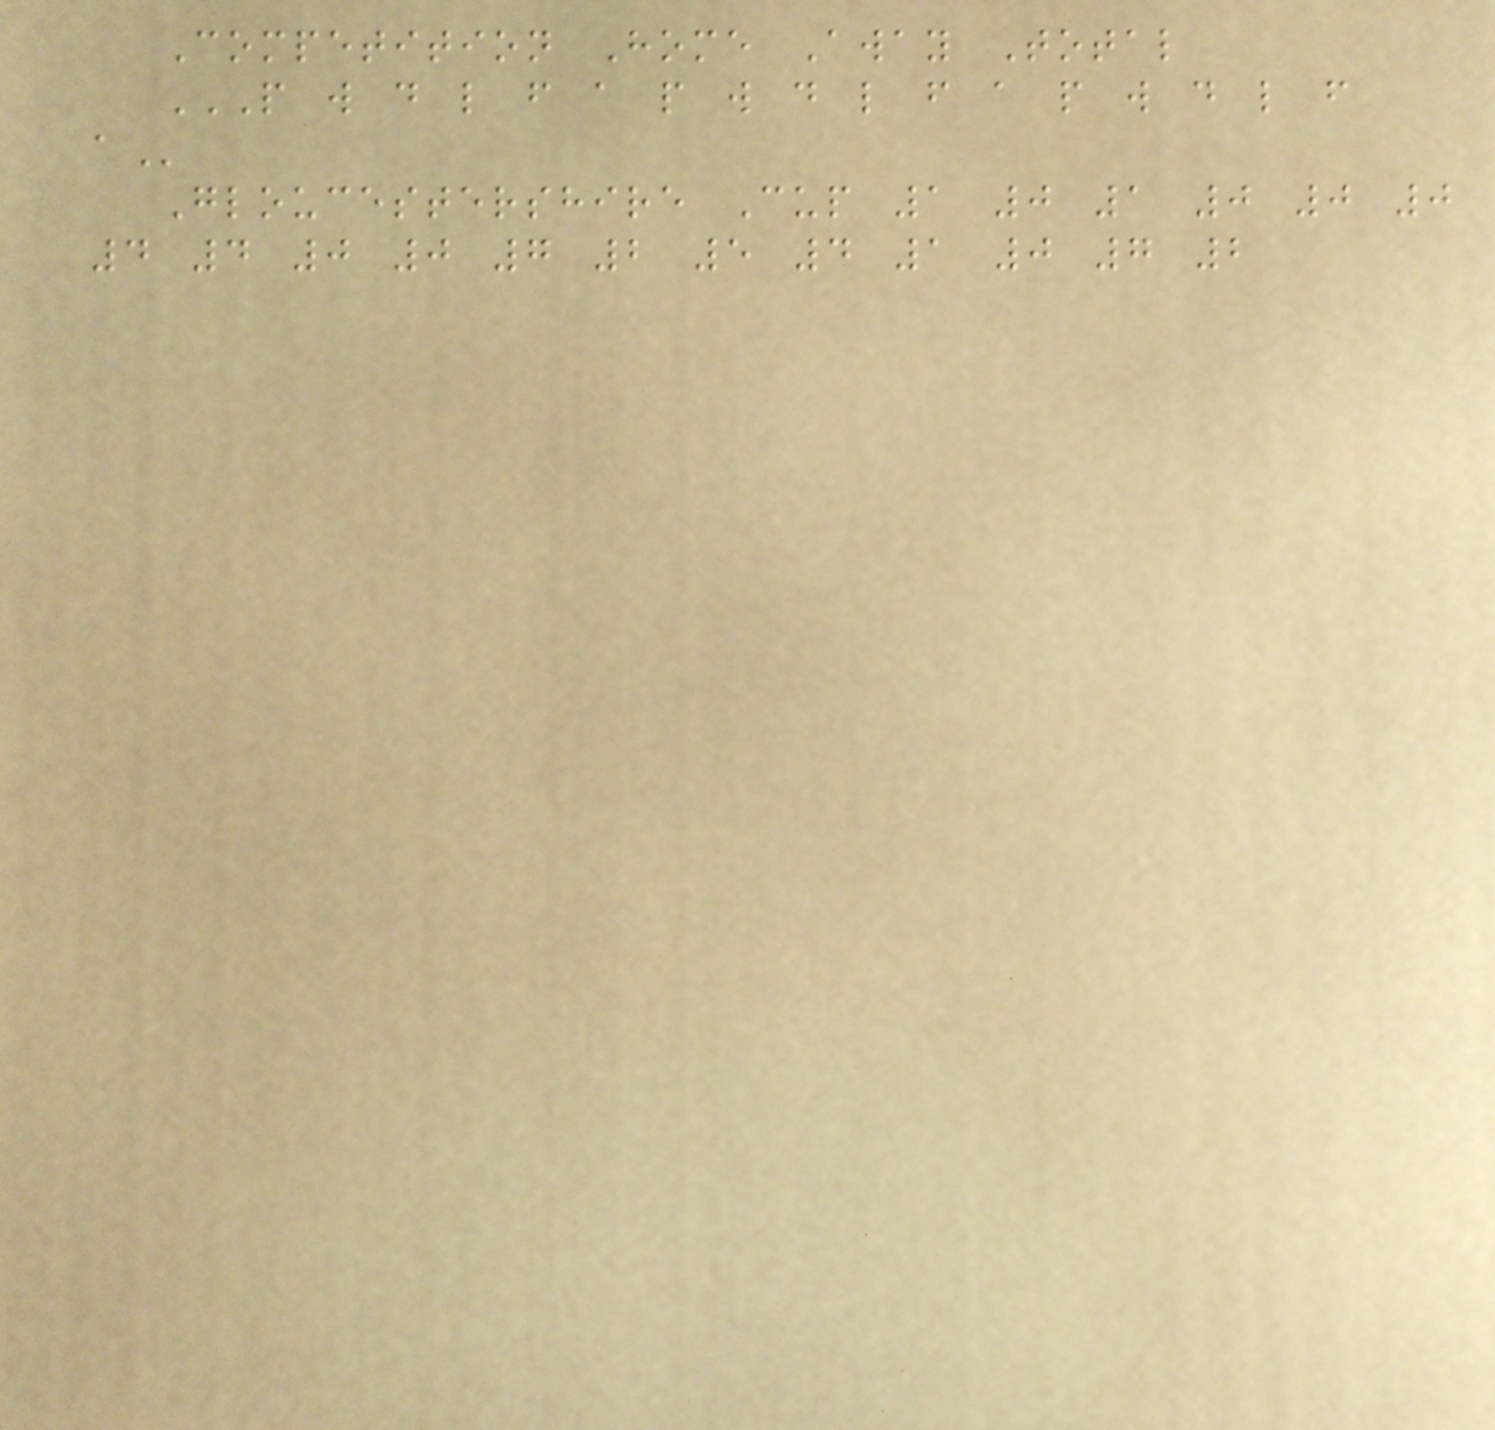Competition Home Away Total
P W D L F A P W D L F A P W D L F
A
Gloucestershire Cup 1 0 1 0 0 0
4 4 0 0 7 2 5 4 1 0 7 2
